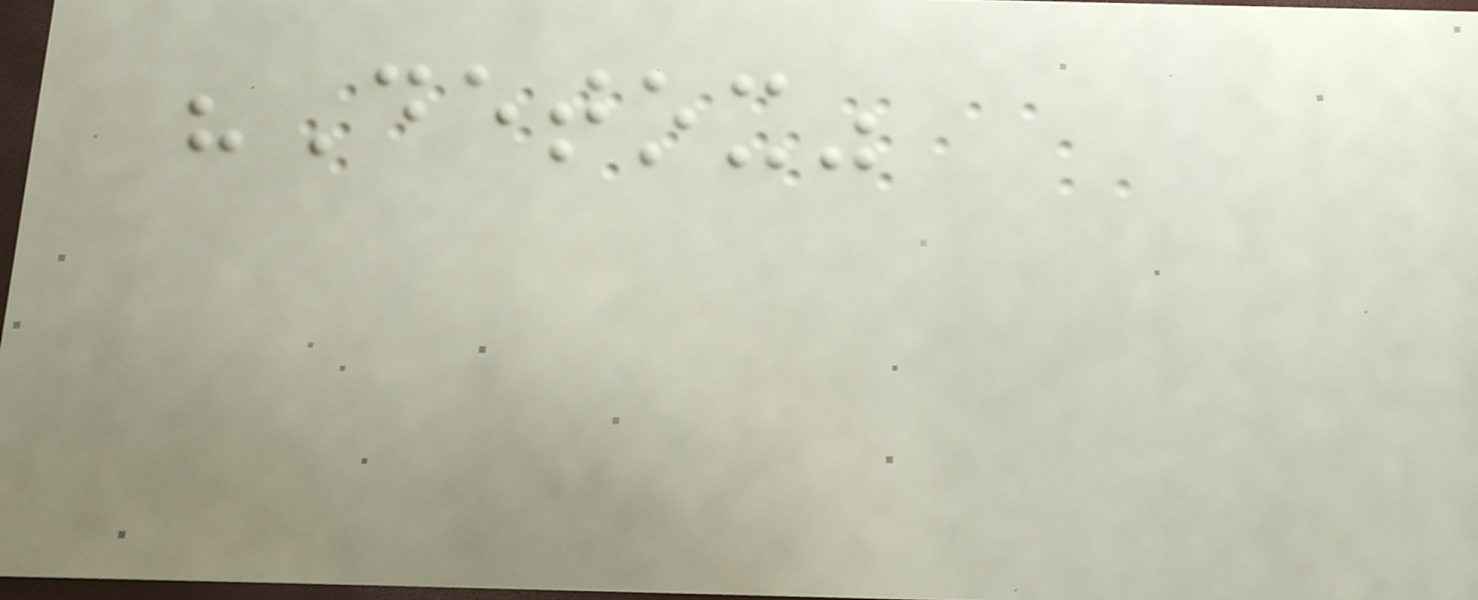"Detox"
